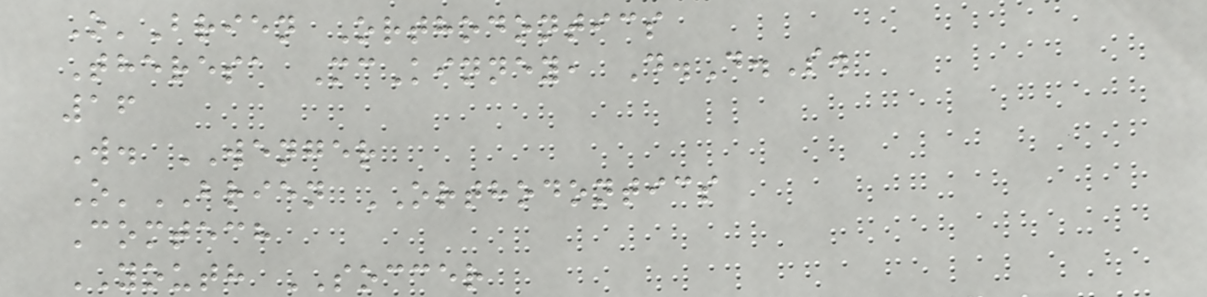O'Brien Orthodontics
Theresa McKinney, D.D.S.
16
W. WENGER
O'BRIEN ORTHODONTICS
Comtech
YOUTH SOCCER
